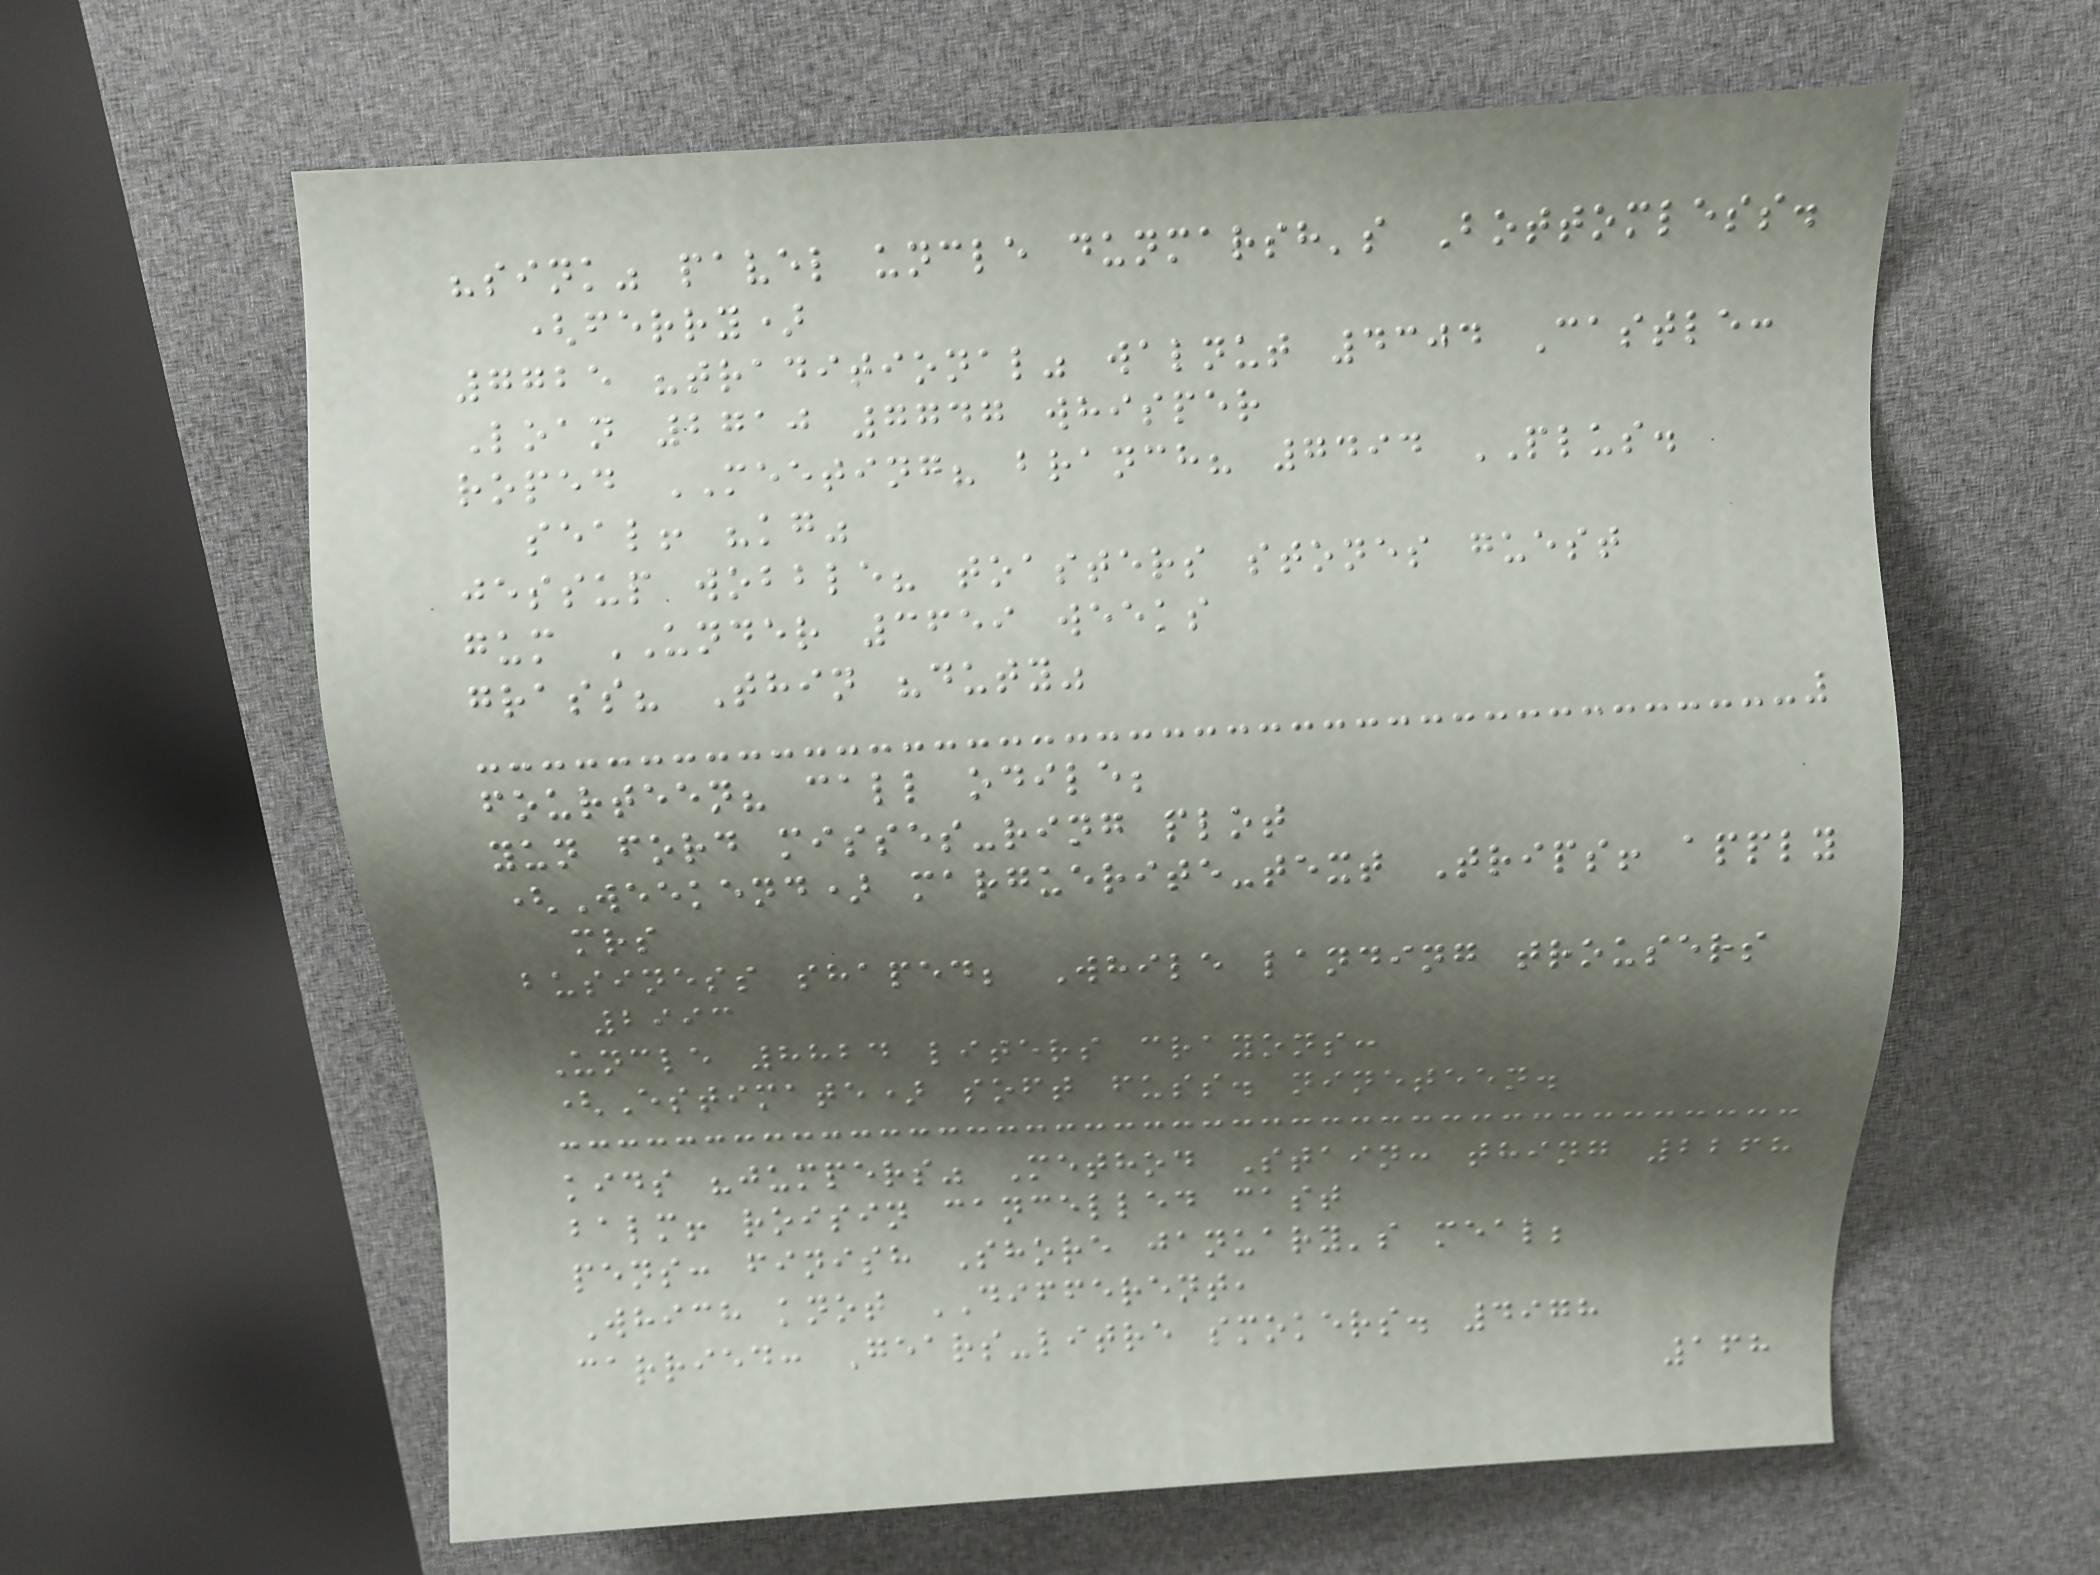"sink" pavel uncle dunmarsh's Bottomless.
(ferry)
7725 "traditional" walnut 4304 Castle:
Loan 2710 7747 whisper
roped MEETING? branch? 7494 PLUS.
seal! "kg"
jessup wobble? toasters stones guest
gum UNDER 3659 weeks
grass? Thin "duty"
fourteen? call odile;
yun ford misses-ring plot
(Weekend) marguerite-text Trips! apply
mrs
business shaped; While landing trousers
2993
Uncle 8824 liters crayons:
(Estimate) soft fuss. nineteen.
kids "jumpers" Method Stain: thing 2268
balm! roisin cancelled cast
pens: finish Shore january's meal;
Which knot DIFFERENT,
carried: Gears-litre smokers. 4978
168
